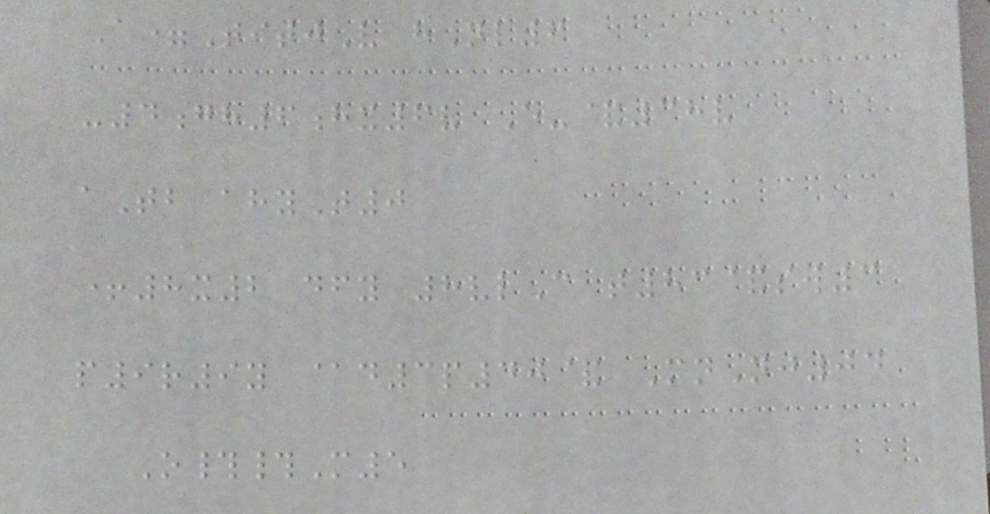A=TitjV hNl6
-4gh6hx6v E-&38v
aTb ahyT0
+8x2 dfy 8vlC t83&sw3
p9r9y @d3p40& MnNj04
O##M5
